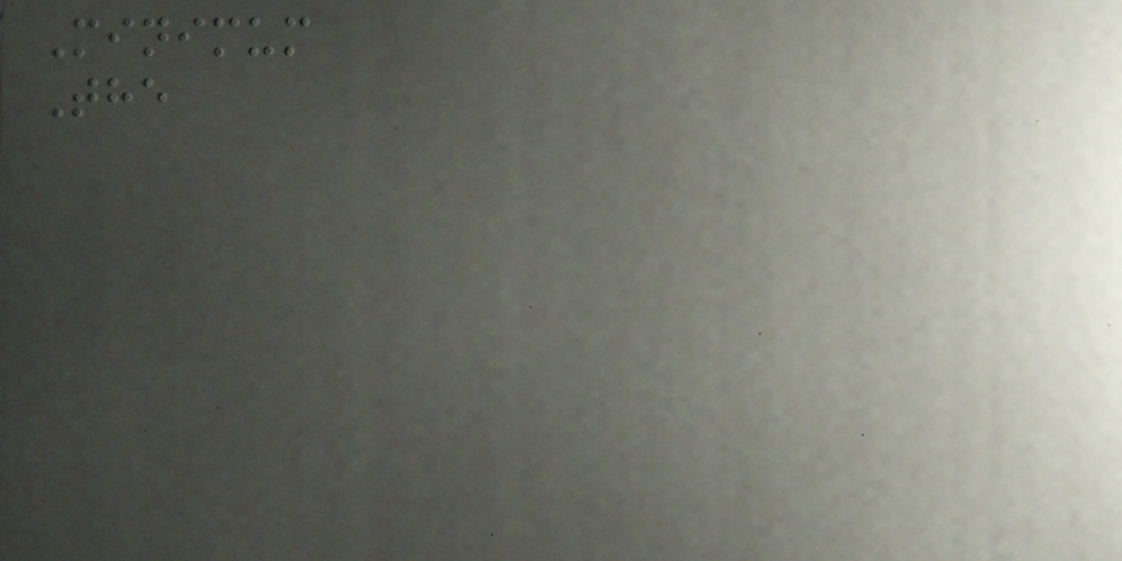Minimum
The
